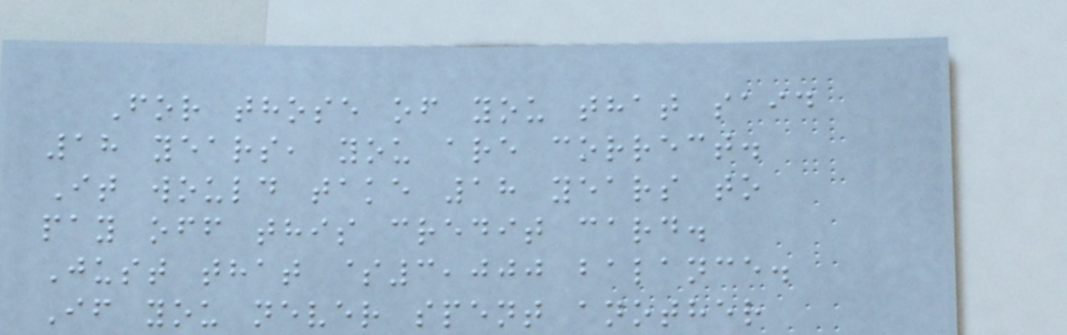For those of you that said
18 years, you are correct.
It would take 18 years to
pay off this credit card.
Just that $3,000 balance.
If you never spent another
